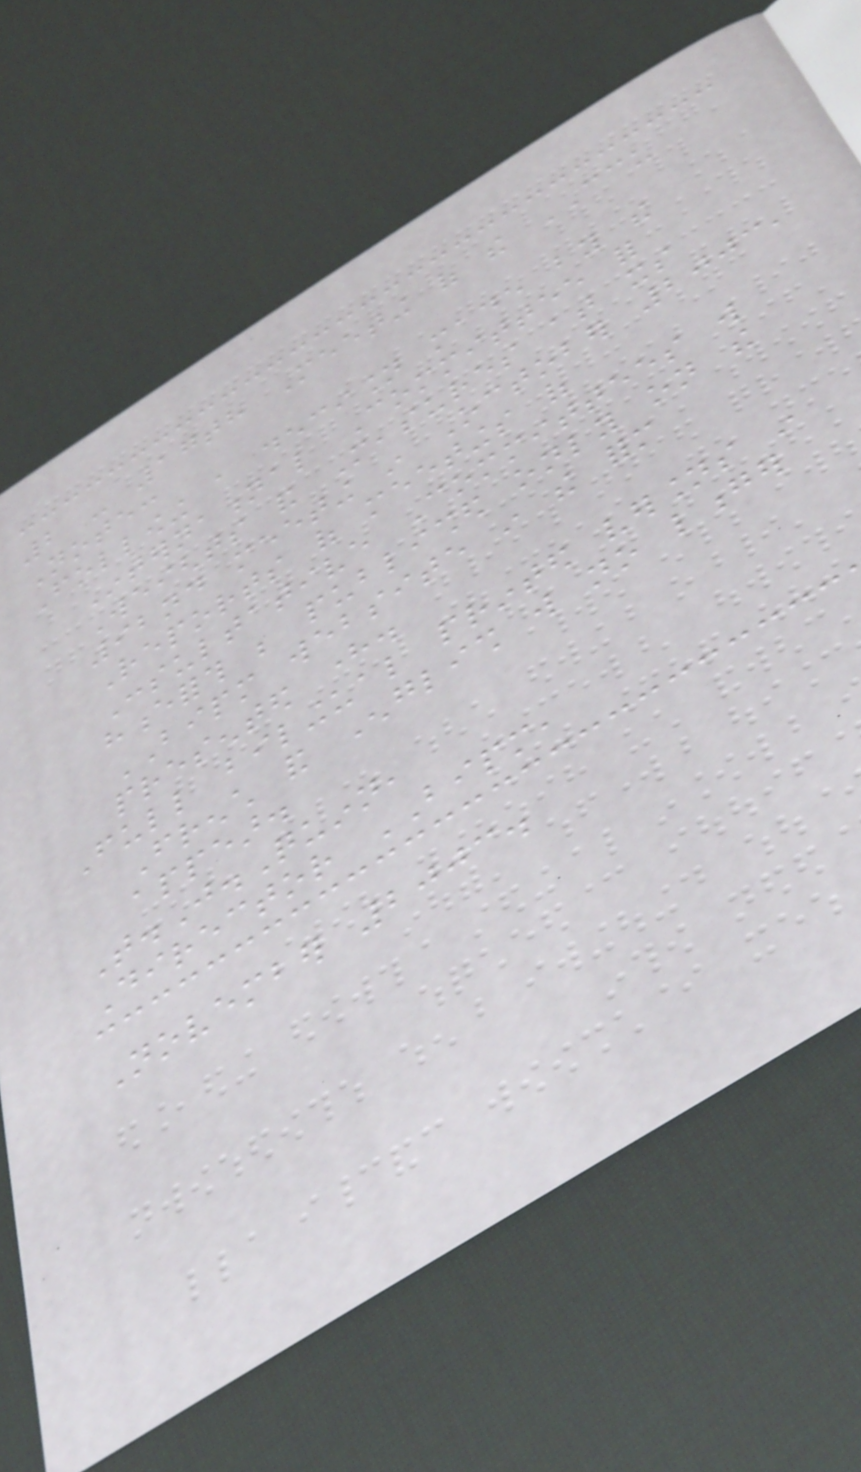2 - 17th Meeting of the CCU
Note:
Following a decision made by the
International Committee for
Weights and Measures at its
92nd meeting in October 2003,
Reports of meetings of
Consultative Committees will
henceforth be published only on the
BIPM website in the form
presented here.
Full bilingual printed versions in
French and English will no longer
appear.
T.J.Quinn,
Director BIPM,
November 2003.
